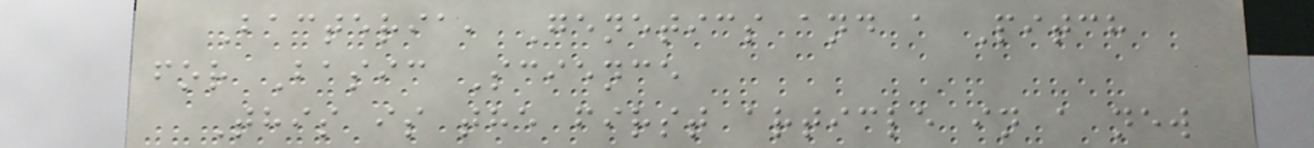Bacteria, Genetics and a Pitch
for Basic Science
This is the first article in a new
